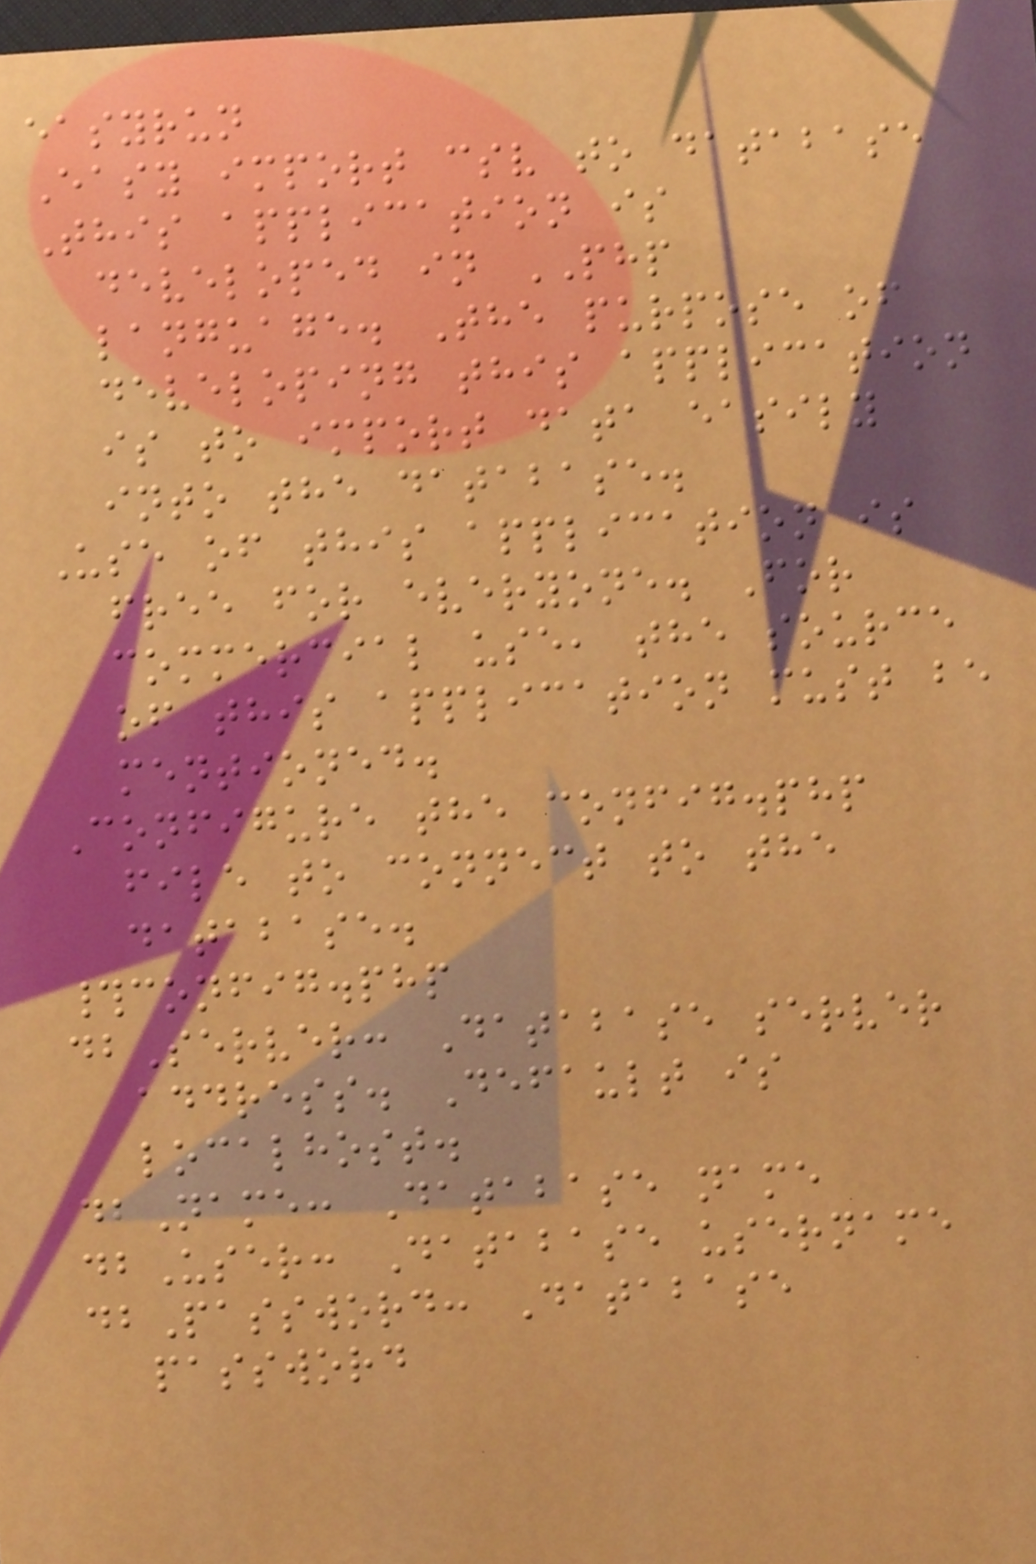easyrun
Easy import csv to database
This application is
developed in PHP
language. The purpose of
developing this application
is to import data easily
into the database.
Use of this application is
free for everyone. For
commercial use, the source
of this application must be
mentioned.
Configure the config.php
file to connect to the
database.
#config.php
dbServer: Database server
address. Default is
localhost.
dbName: Database name
dbUser: Database username
dbPassword: Database
password
